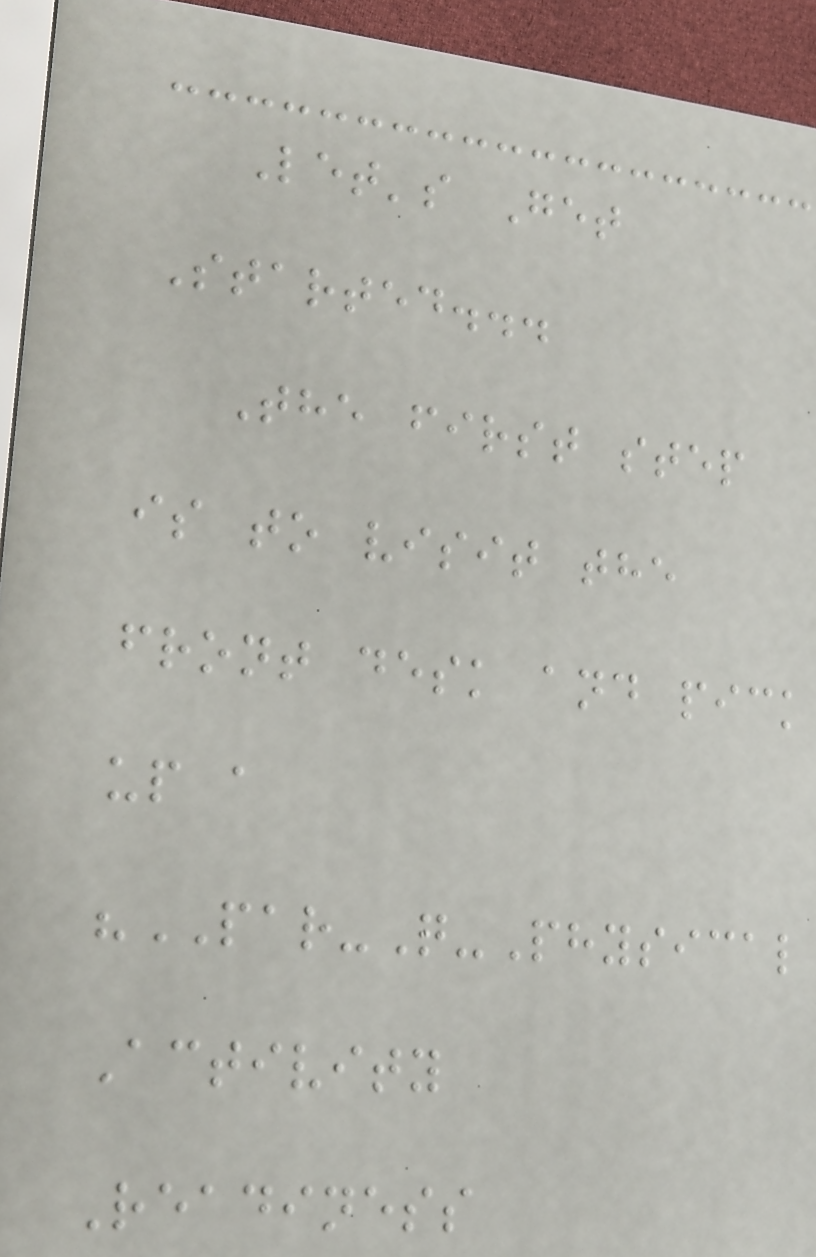Let's Get
Started...
The first step
is to visit the
front desk and pick
up a
"PAR-Q-Physical
Activity
Readiness
